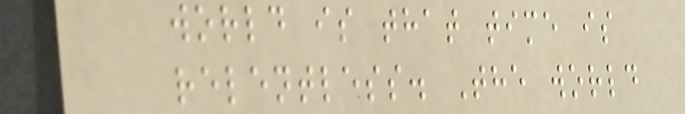world is that time is
relentless. The world
